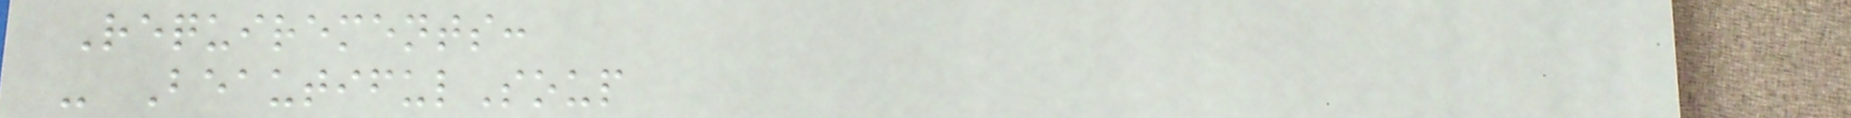Requirements:
- BeautifulSoup
